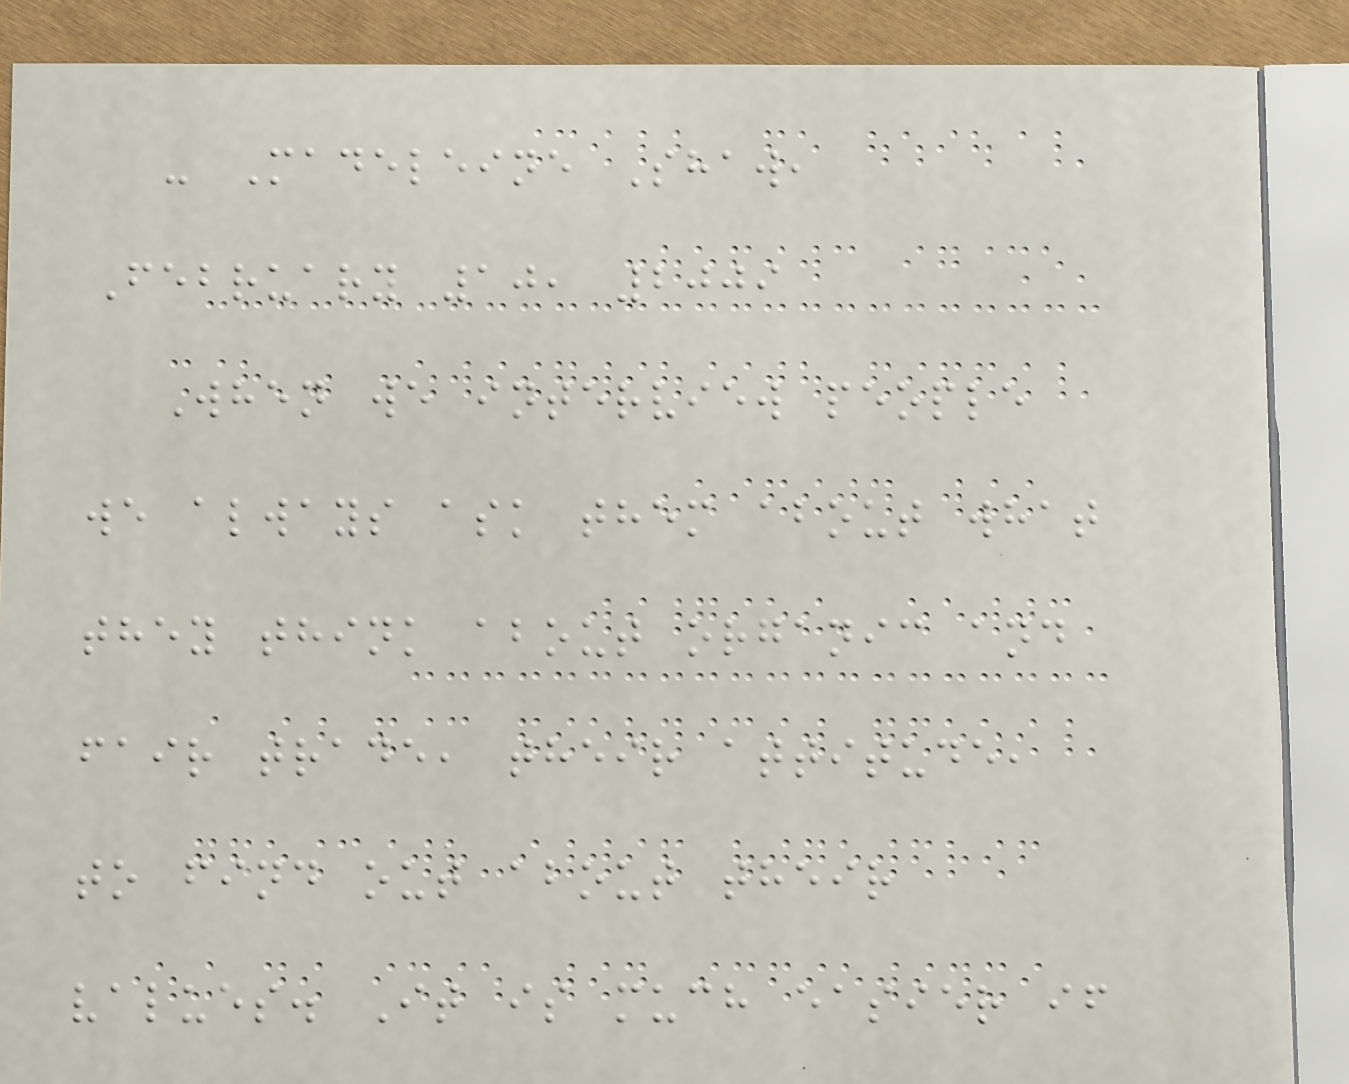- Madeleine Shaw,
February 10, 2009
When we interview people
we always ask them about what
they think about organic and
fair trade, their attitude,
to find out about their
values. It is much easier if
